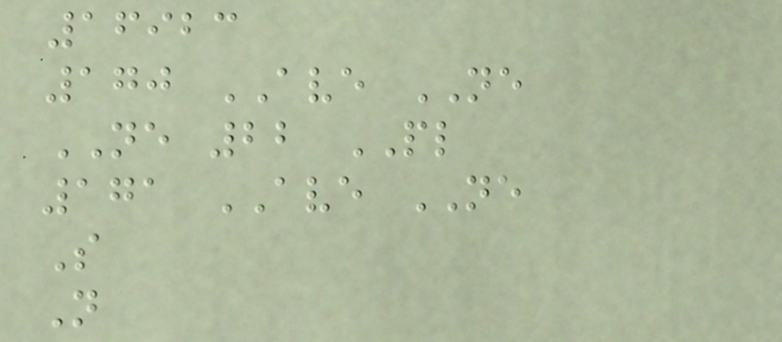16923
170 AVE NE
NE 22 PL
171 AVE NE
S
N
